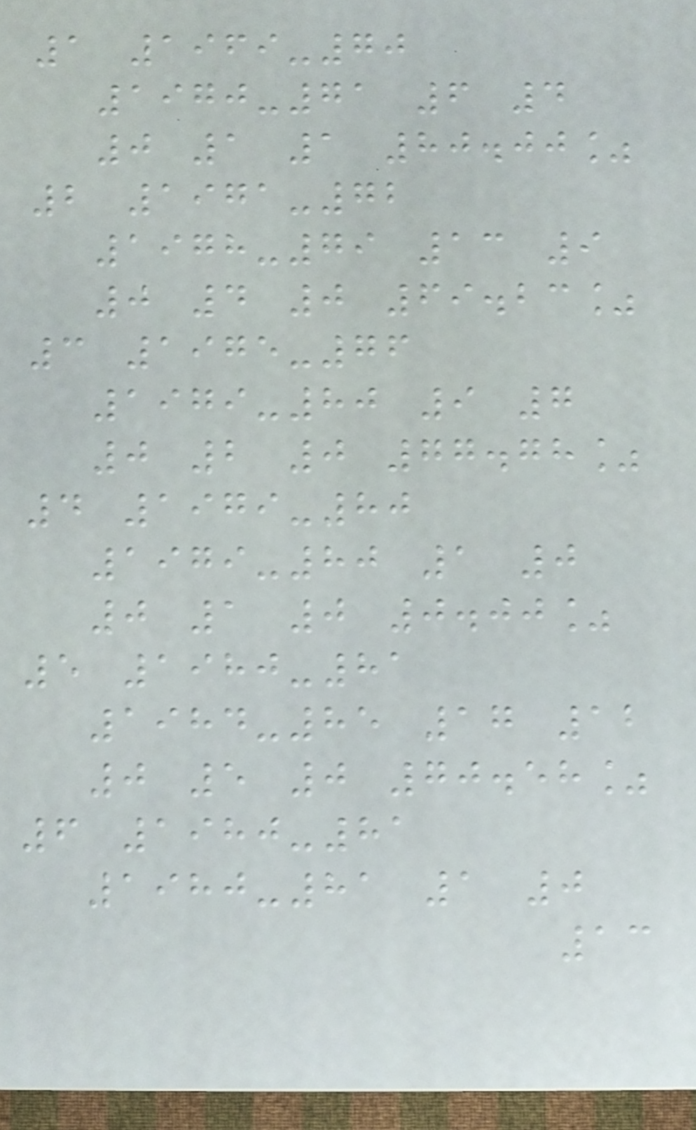1 1969-70
1970-71 6 4
0 1 1 80.00%
2 1971-72
1978-79 13 9
0 4 0 69.23%
3 1975-76
1979-80 9 7
0 2 0 77.78%
4 1979-80
1979-80 1 0
0 1 0 0.00%
5 1980-81
1984-85 17 12
0 5 0 70.58%
6 1980-81
1980-81 1 0
13
